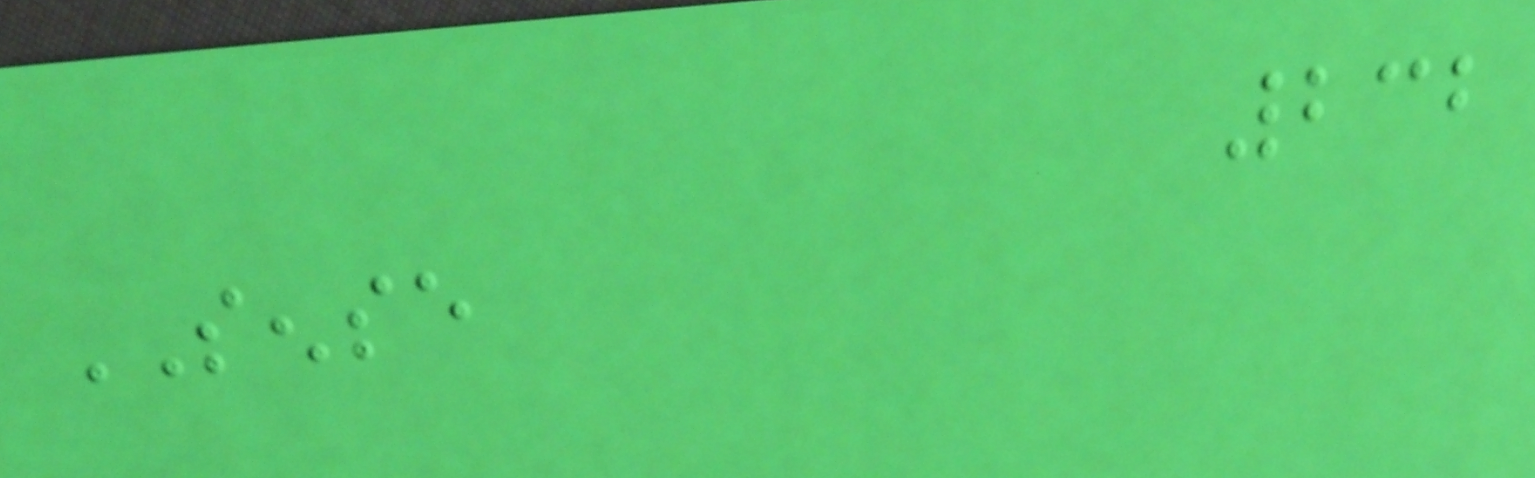232
SENSE
